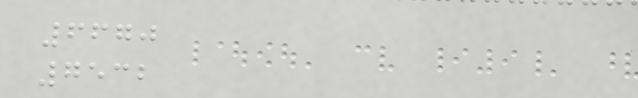6670
7532
